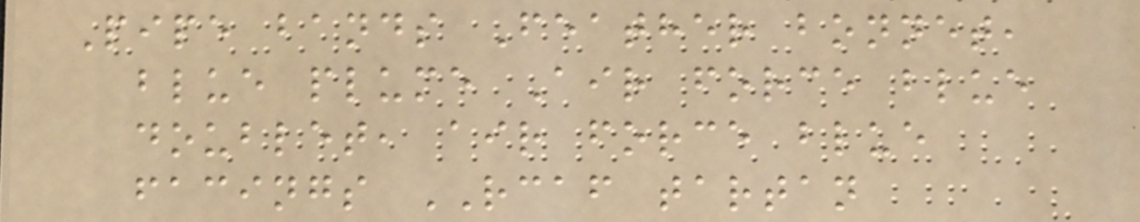Pipe bands Feather bonnet,
blue plume Air force blue
doublet, air force blue
facings RCAF tartan
